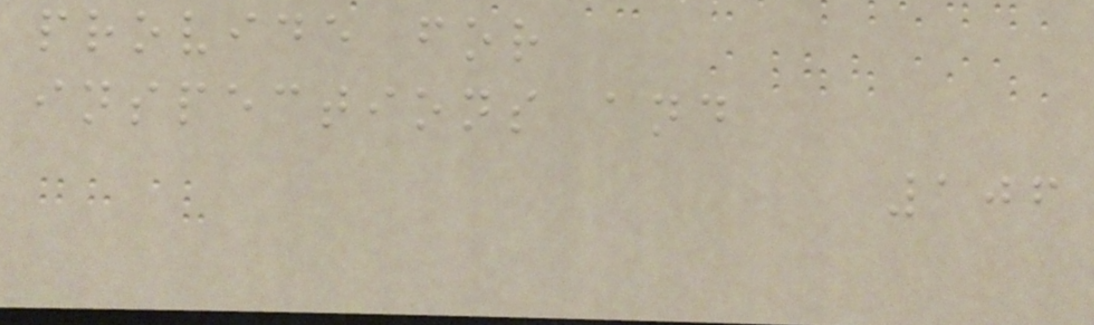provide for
inspections and
106
